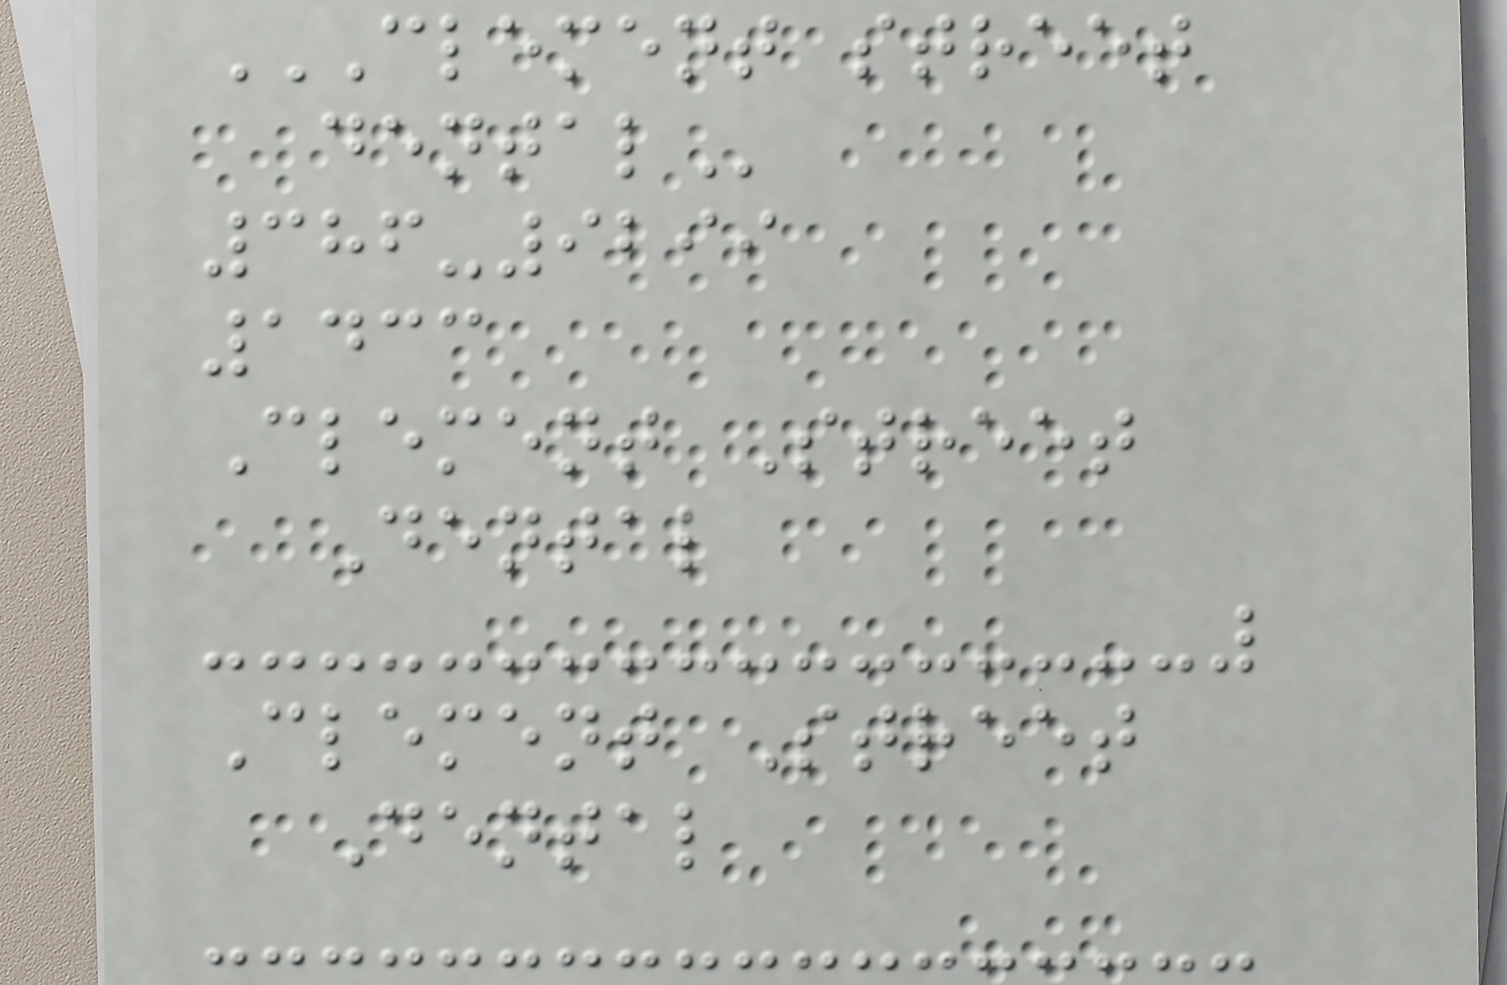CLEMENT STREET
DENTAL
386-9299
1433
Clement Street
Dental
Clement Street
Dental
